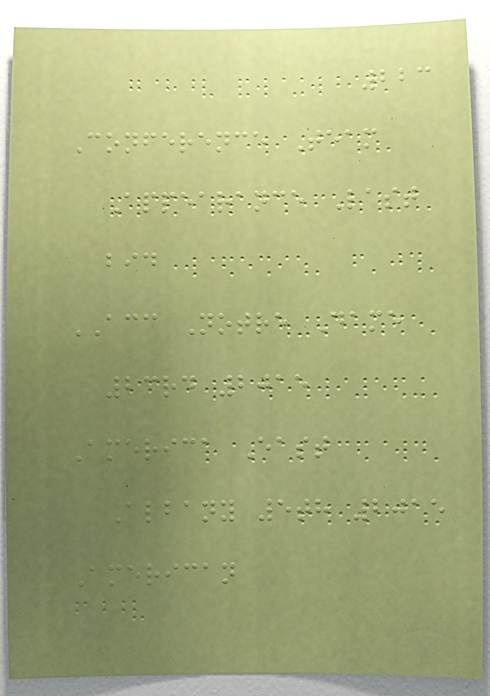223
Conference Team
Appearance Last
bid
ACC Notre Dame
23rd 2015
America East
Albany 5th 2015
American
